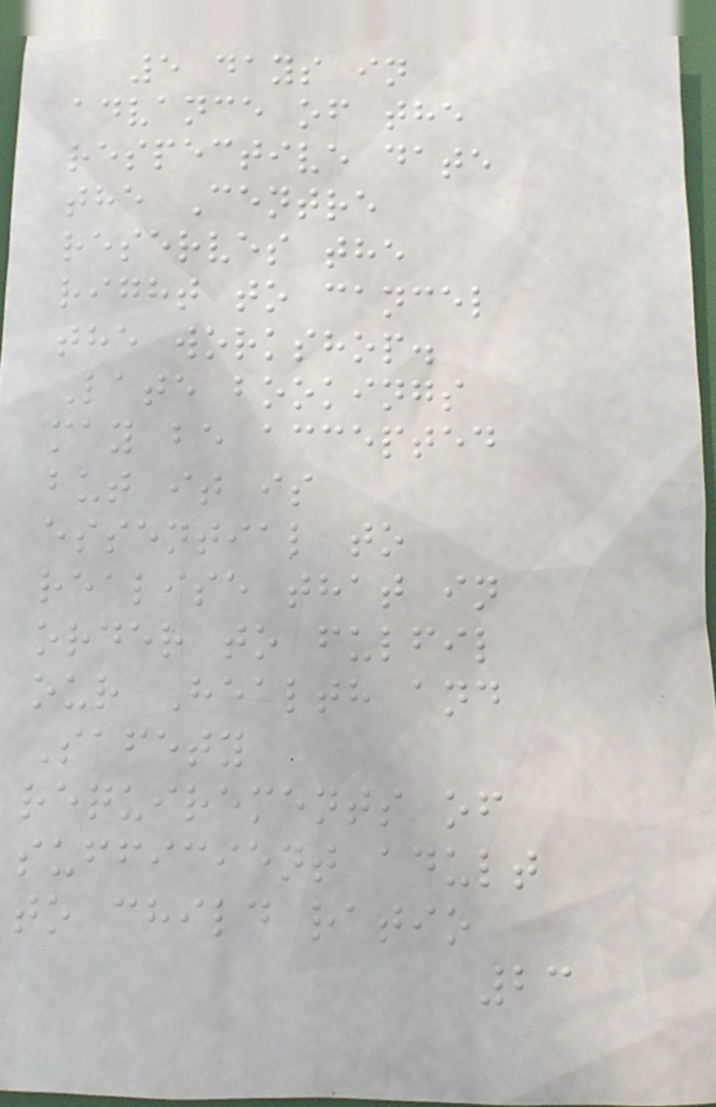5 days in
advance of the
respective date
the Centre
reserves the
right to cancel
the workshop.
Late bookings
may be accepted
but it is
essential to
realise that in
order to fulfil
our Health and
Safety
requirements of
sufficient adult
to child ratio
23
